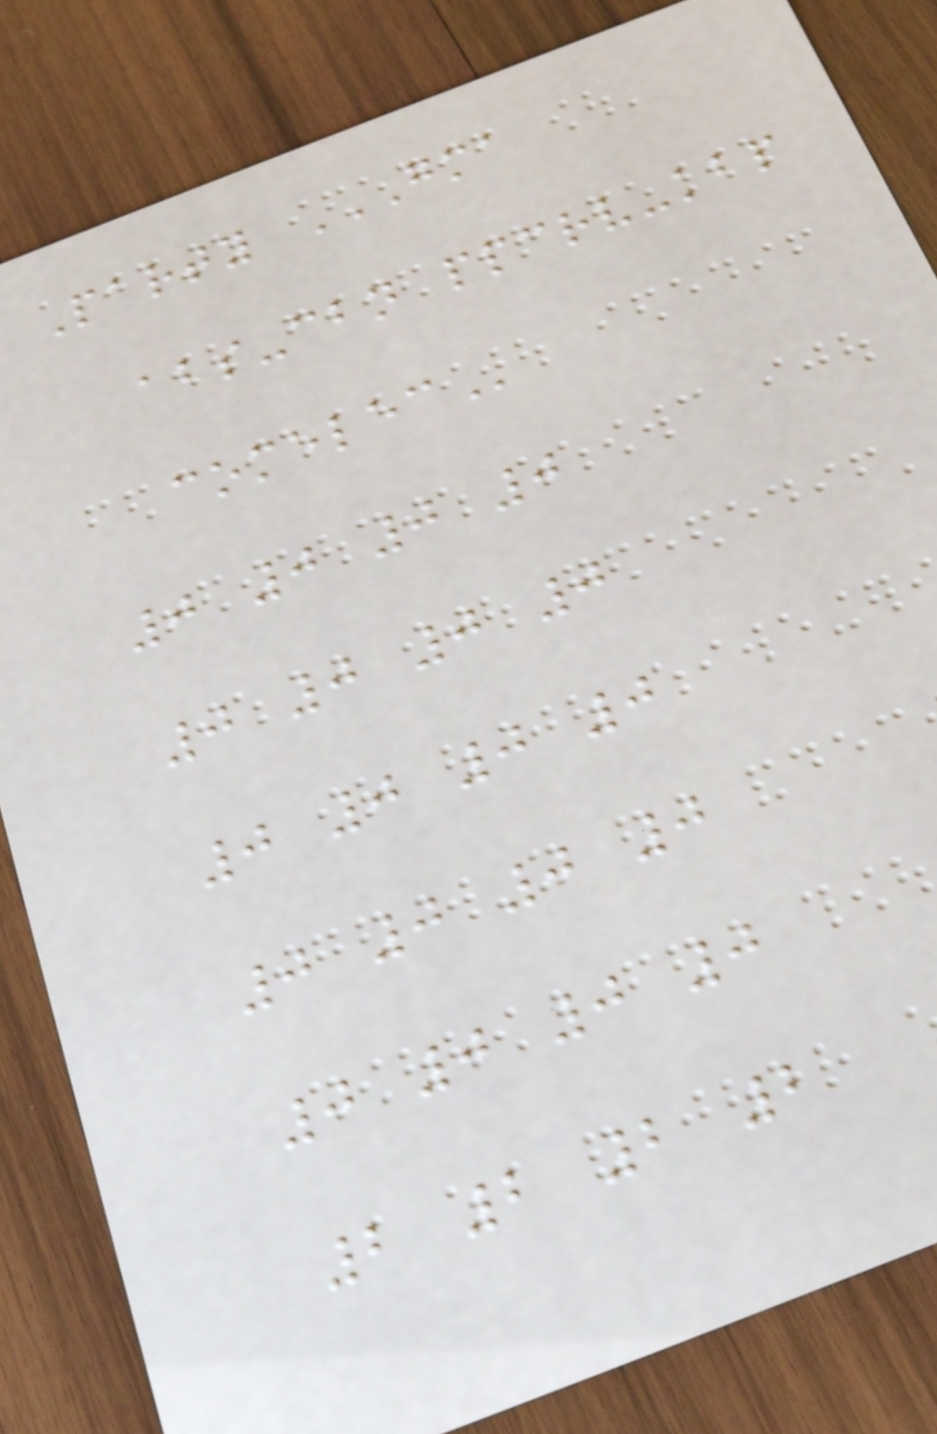Party GMA
ABS-CBN PPCRV-KBP
COMELEC
0 0 0 0
0 0 0 0
0 0 0 0
0 0 0 0
0 0 0 0
2 2 2 2
